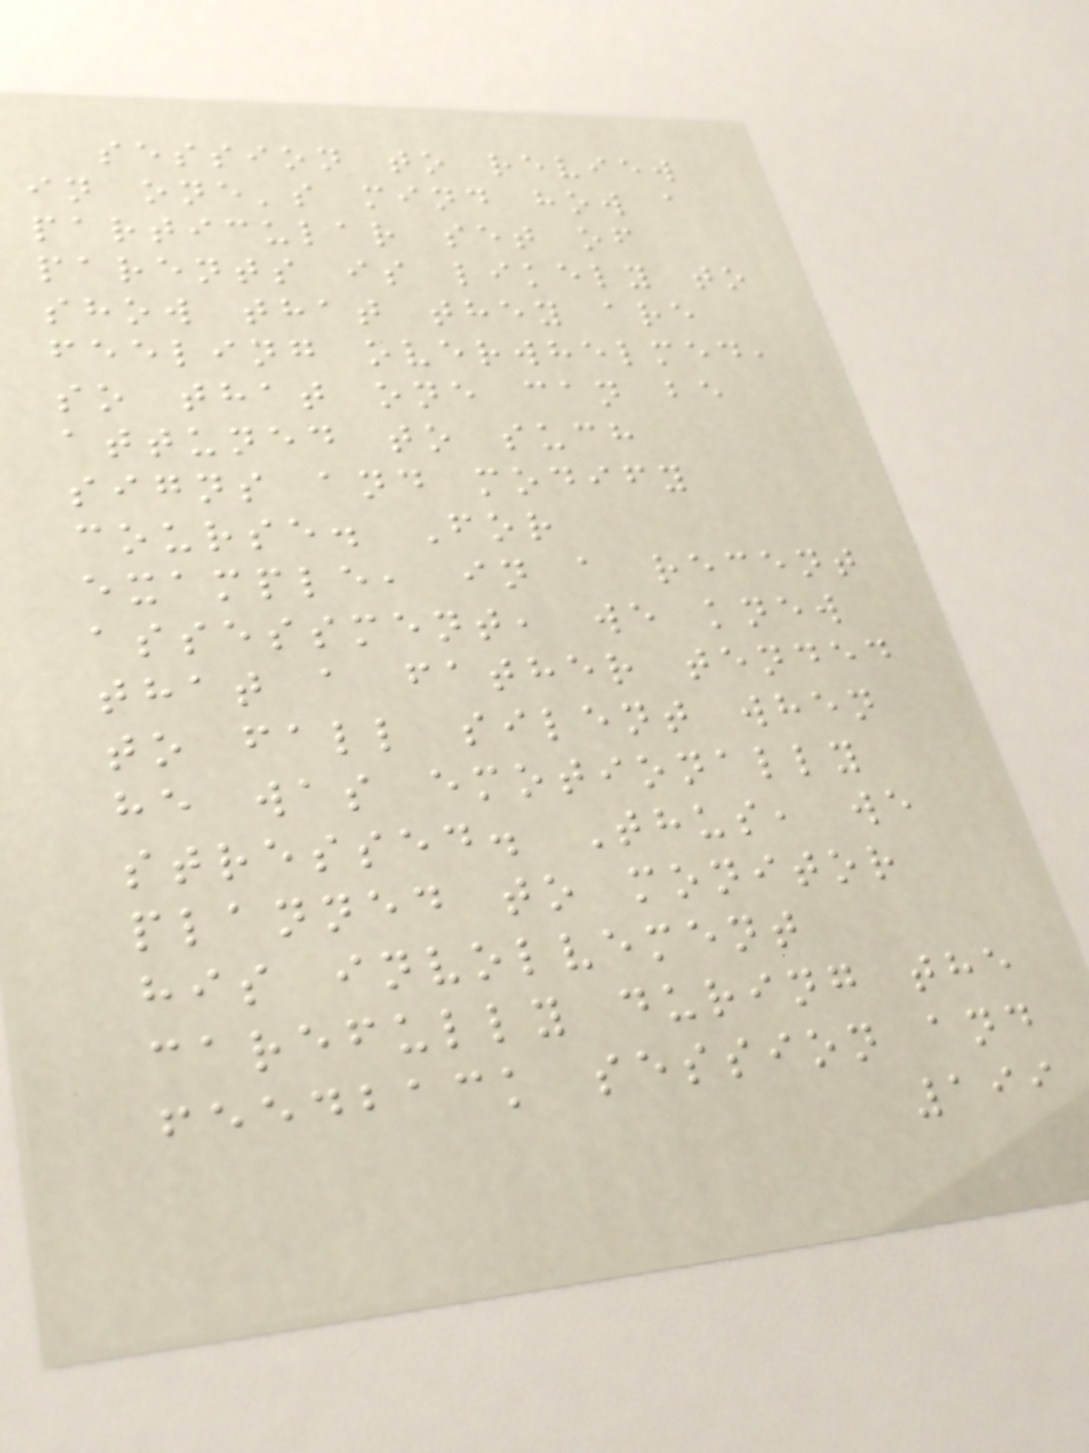session to review
in one's mind how a
particular set of
parents is likely to
show that they are
feeling overwhelmed,
so that one can be
attuned to such
signs and modify
course. For
example, in a recent
assessment, we knew
that a father tended
to fall silent when
he was emotionally
stressed. Thus, we
planned to monitor
his involvement
carefully during the
feedback session and
199
